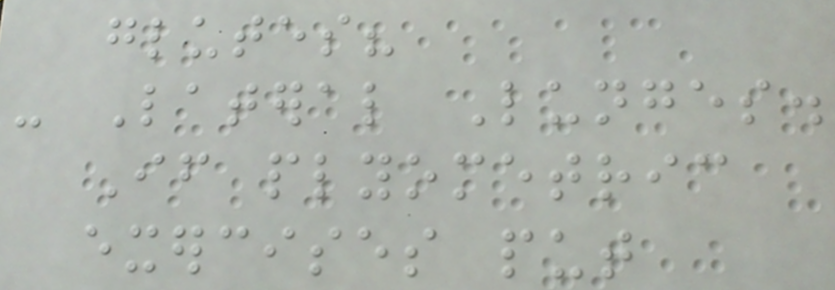glutes?
- Lateral Lunges.
If plyometric
exercises put
